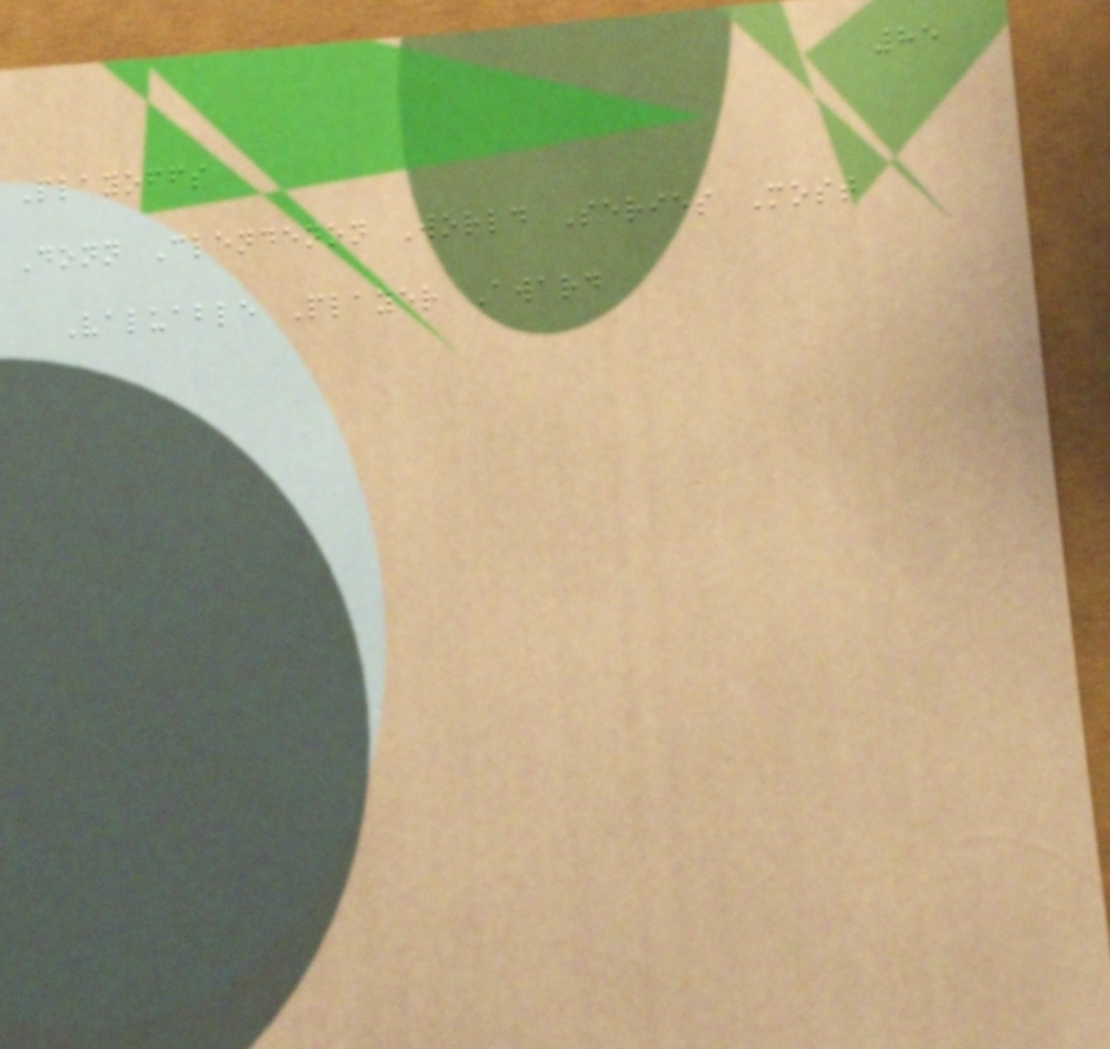85
Playoffs
Donn Clendenon World Series Most
Valuable Player Award
